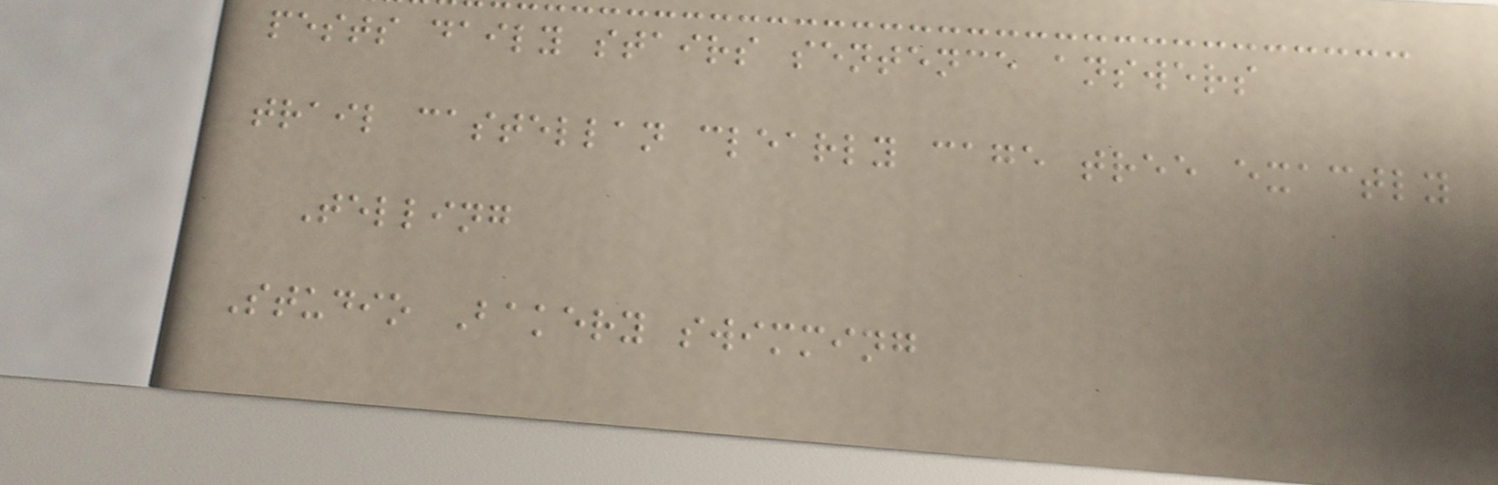pests daily stairs sentence answers
trail castellan clearly cage tree exactly
Telling
Studio Bakery swimming
